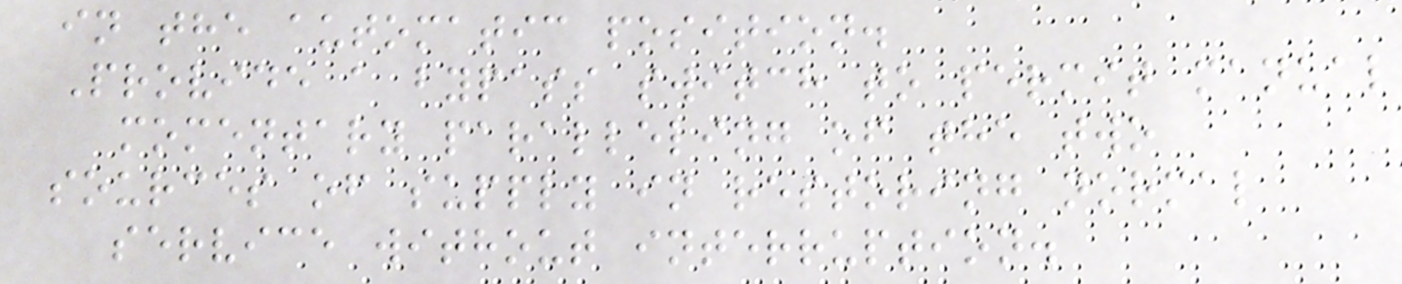in the automatic position.
Provide a bypass switch to permit manual
momentary paralleling of the two
sources of supply in restoring normal
service without interruption.
